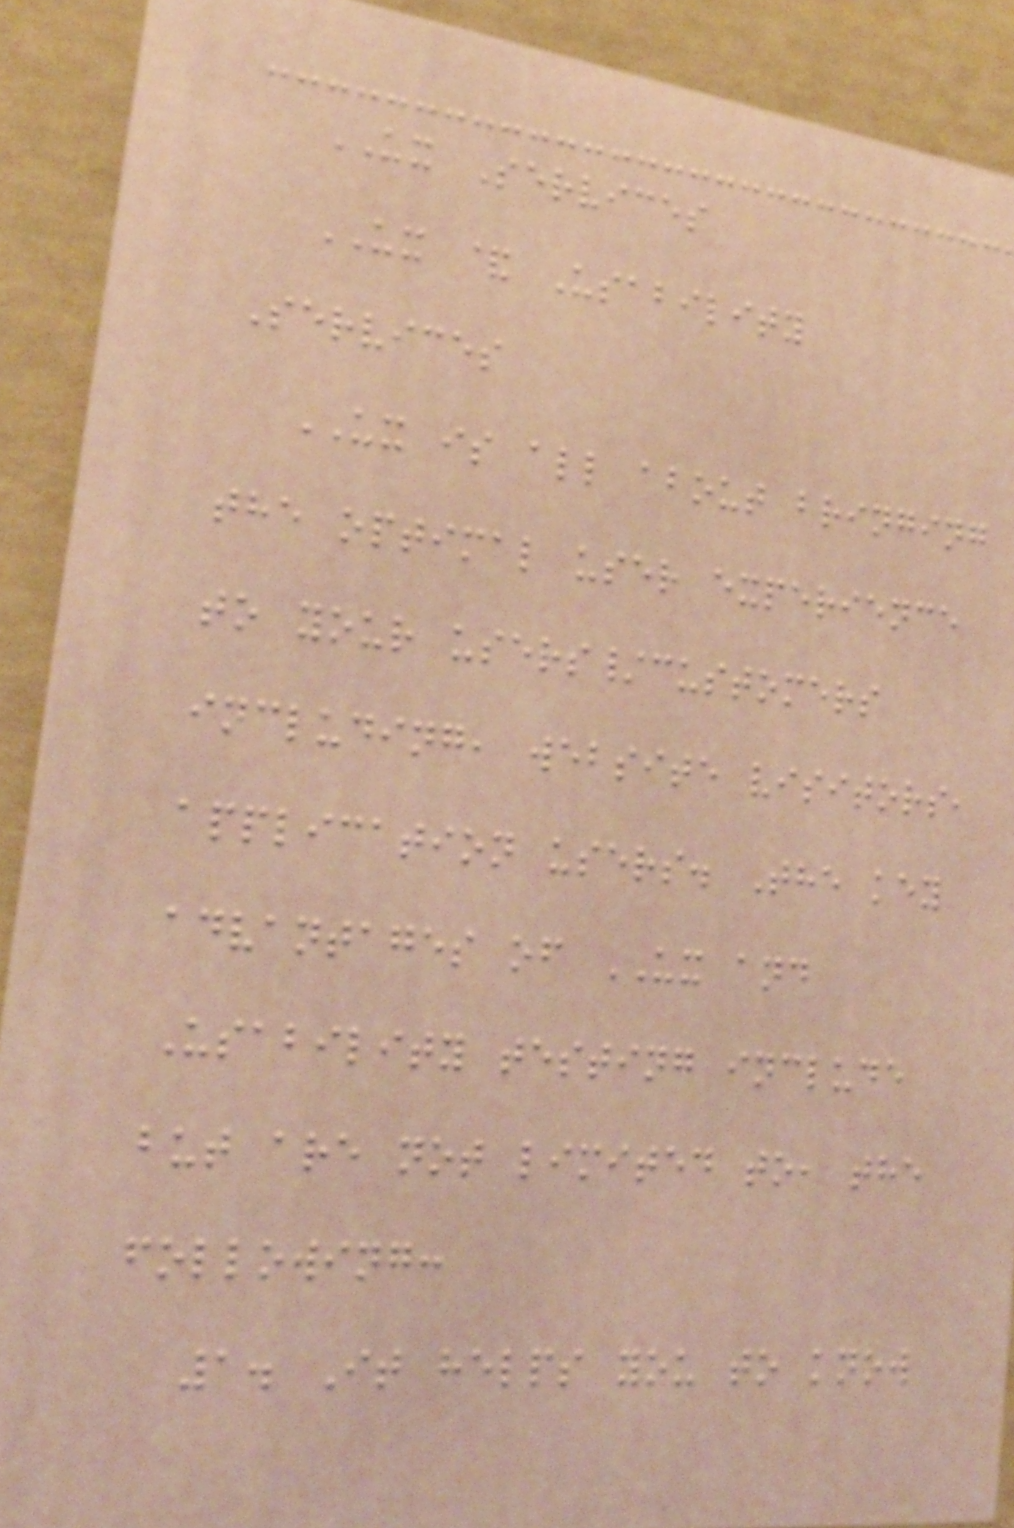UX Services
UX & Usability
Services
UX is all about bringing
the optimal user experience
to your users/customers
including, website visitors,
application users. The key
advantages of UX and
Usability testing include
but are not limited to, the
following:
1. It helps you to know
